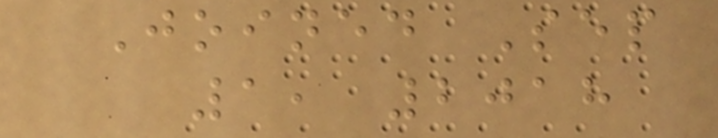Joined Sep
1, 2018
